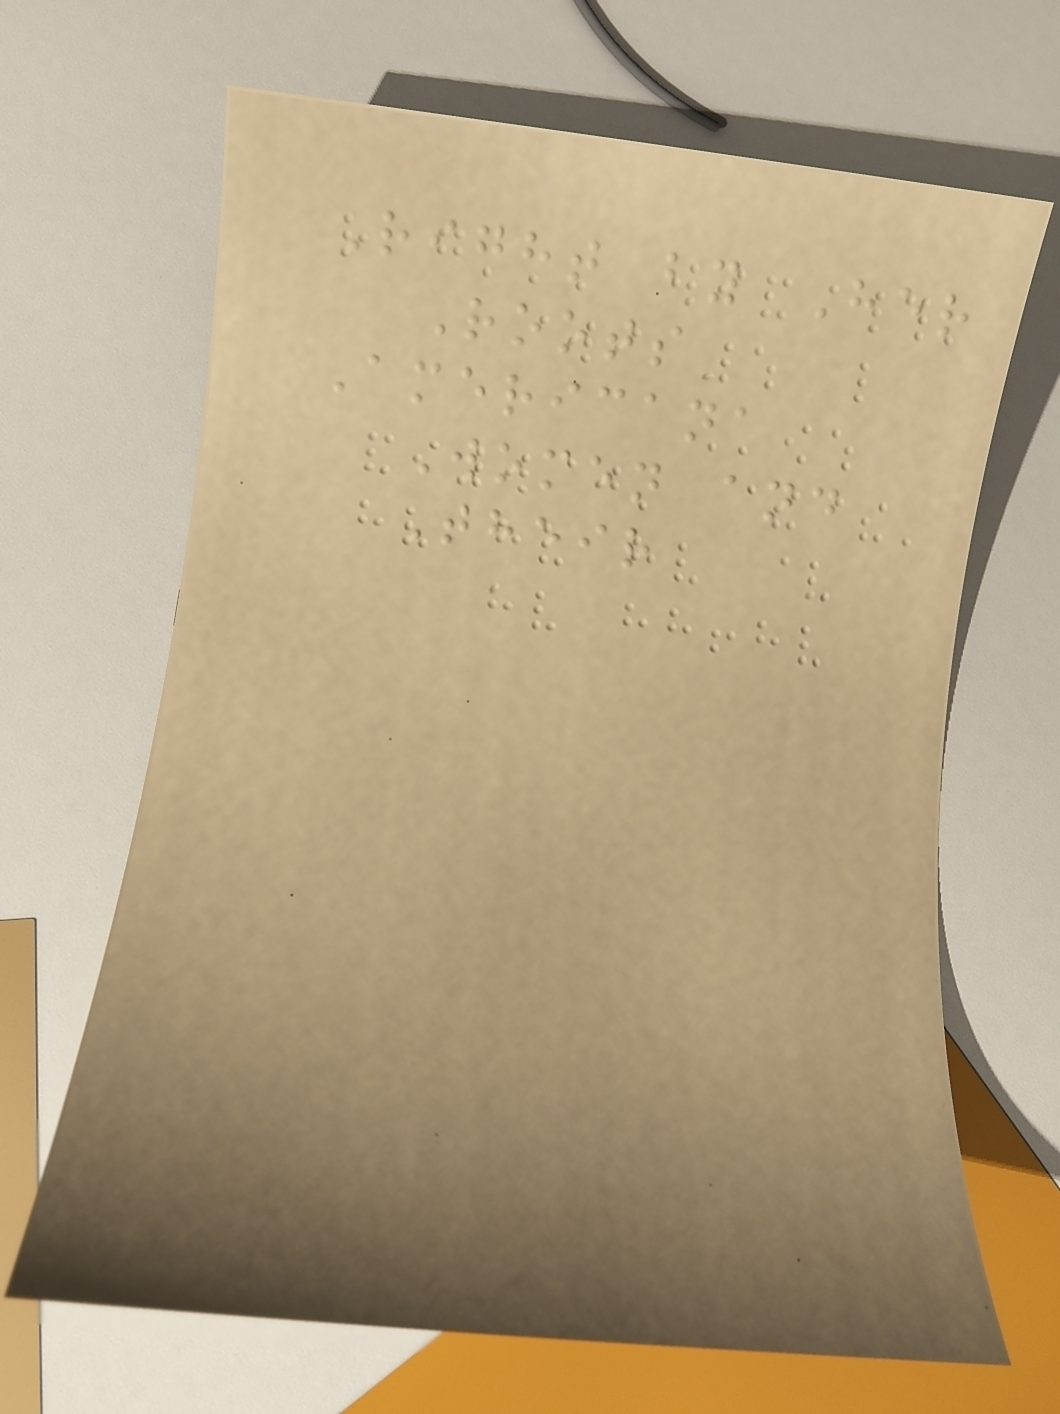Right by Her
Roots
Americana
Women and
Their
